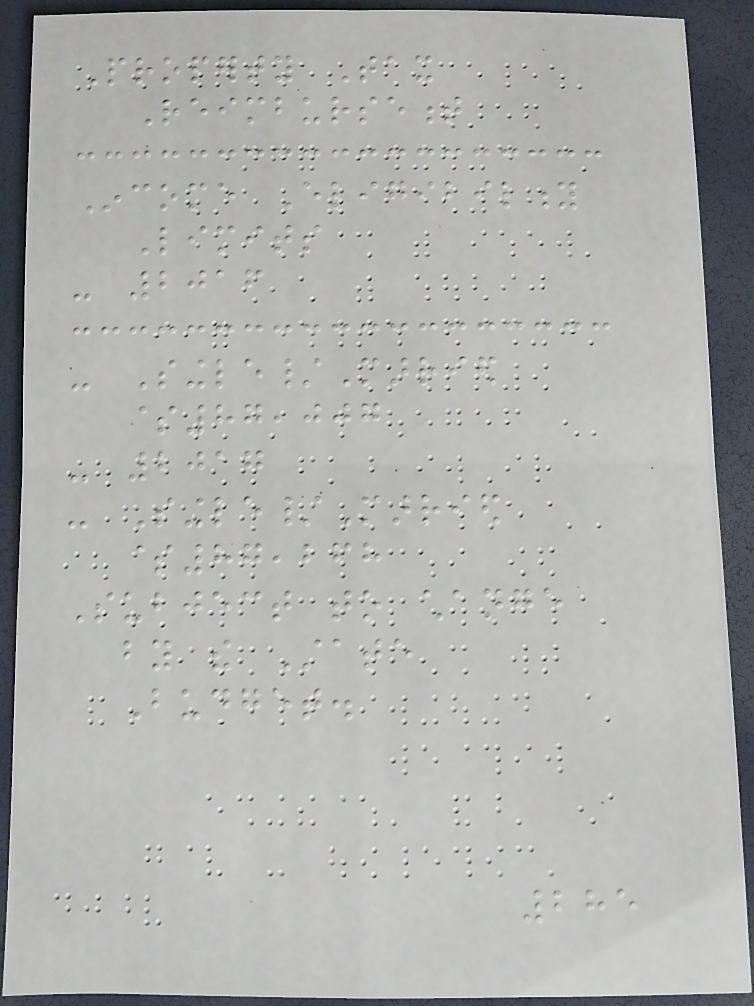Property Tax
Reimbursement
Income Eligibility
Limits
- 2016
- Single/Married
$87,007
- 2017
- Single/Married
$87,268
Subject to change
by the State
Budget.
285
